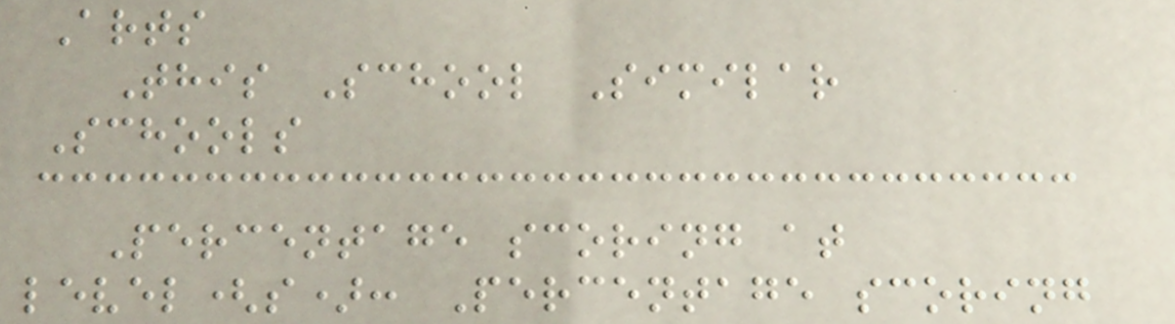Arts
This School Similar
Schools
Percentage scoring at
level(s): Percentage scoring
